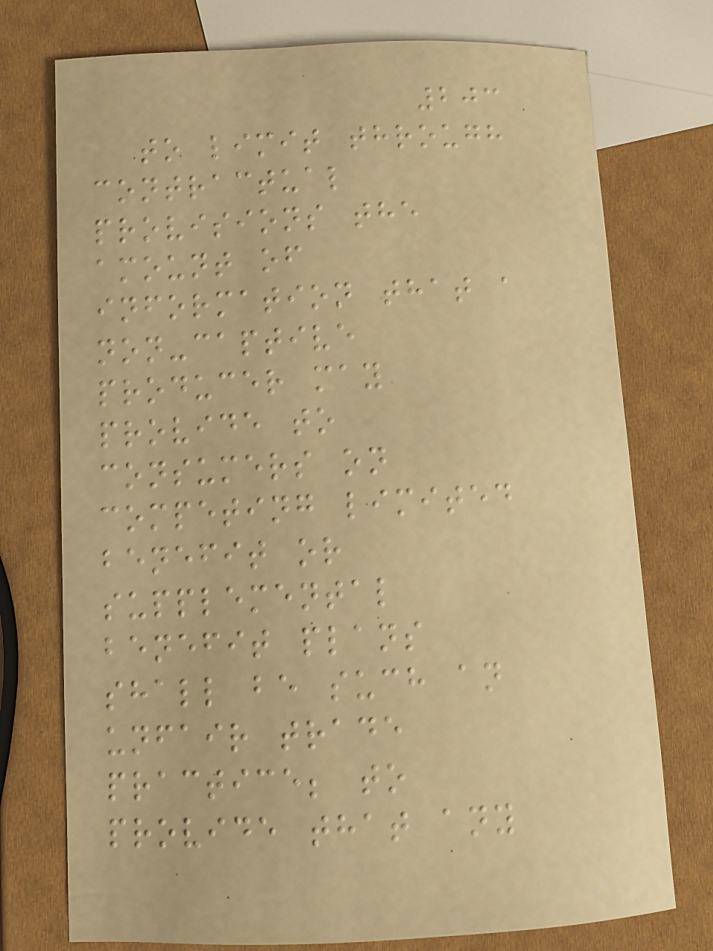203
to limit through
contractual
provisions the
amount of
information that a
non-captive
producer may
provide to
consumers on
competing limited
benefit or
supplemental
benefit plans
shall be such an
unfair trade
practice; to
provide that any
